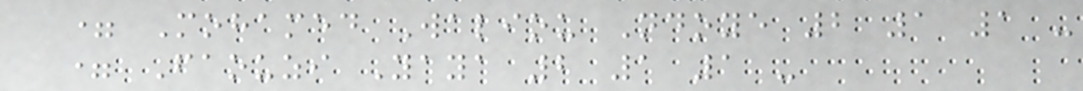= Mohamed Waliou Ndoye 2 1 1 -
= Faouzi Yaya 2 1 1 -
